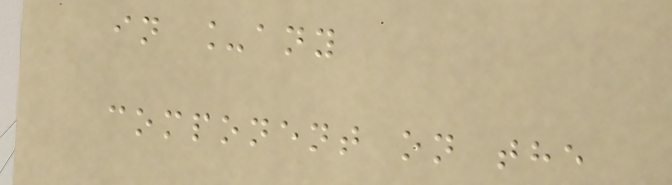in _any
component on the
